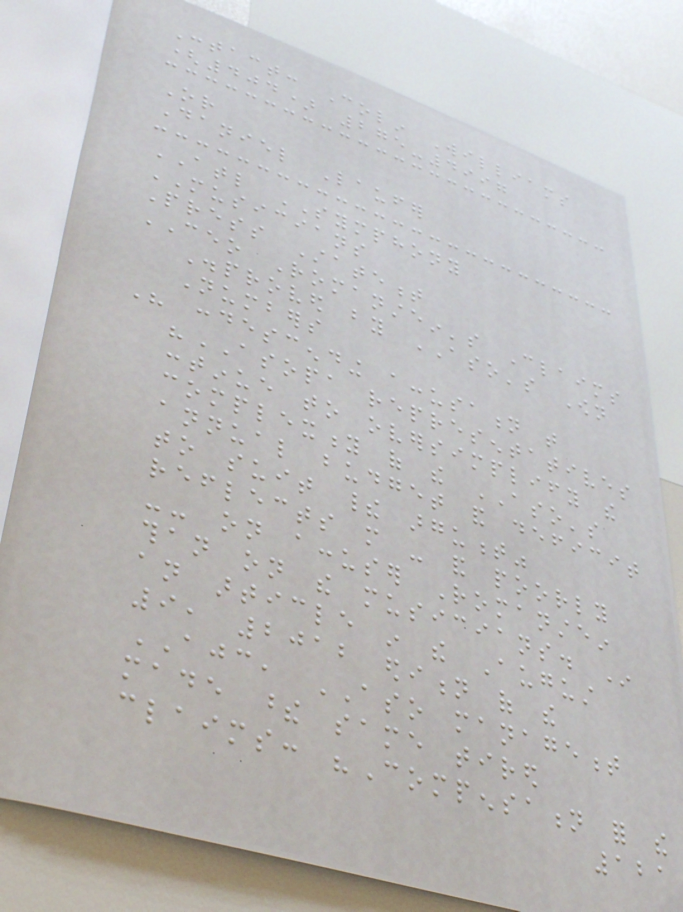Contact: Colin Williams
(404) 275-4997
Or
Daniel Laufer
ATL SYMPHONY
MUSICIANS
Press Statement
CEO Romanstein's Claims
Disproved by ASO's Own
Numbers
His condescending accusation that
"ASOPA representatives
continue to oversimplify the
complexity of the ASO's
annual budget and deficit
to suit their argument"
reflects more - and poorly
-- on accuser Romanstein
than on the musicians. In
an article in the August
9, 2012 edition of the
AJC, ASO management
made these same tired
claims: "Compensation for the
121
